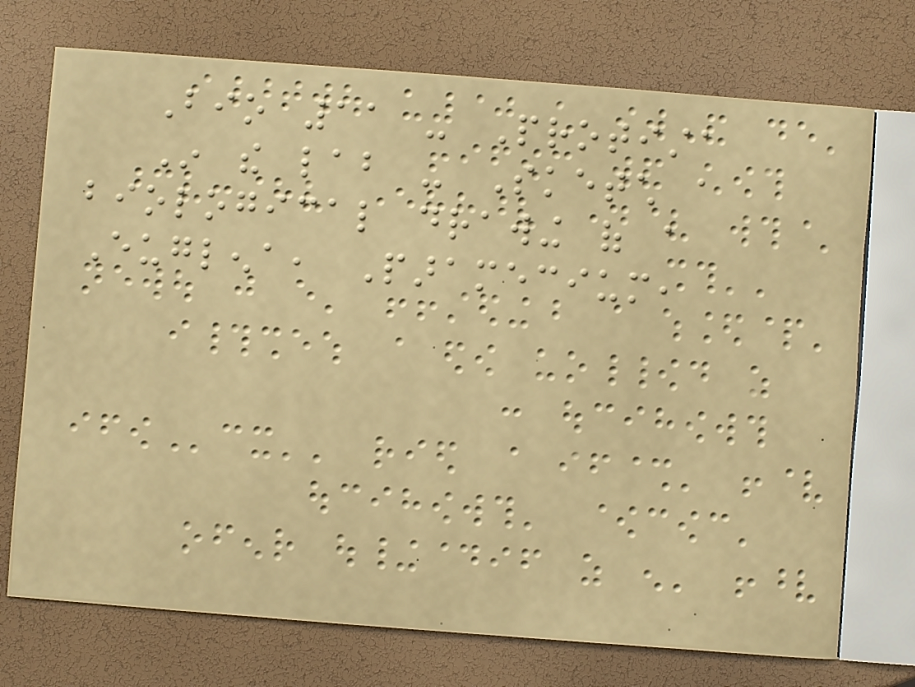Bio 11 - Protista
In the lab - Sketch a
biological drawing of a
Euglena, Paramecium,
